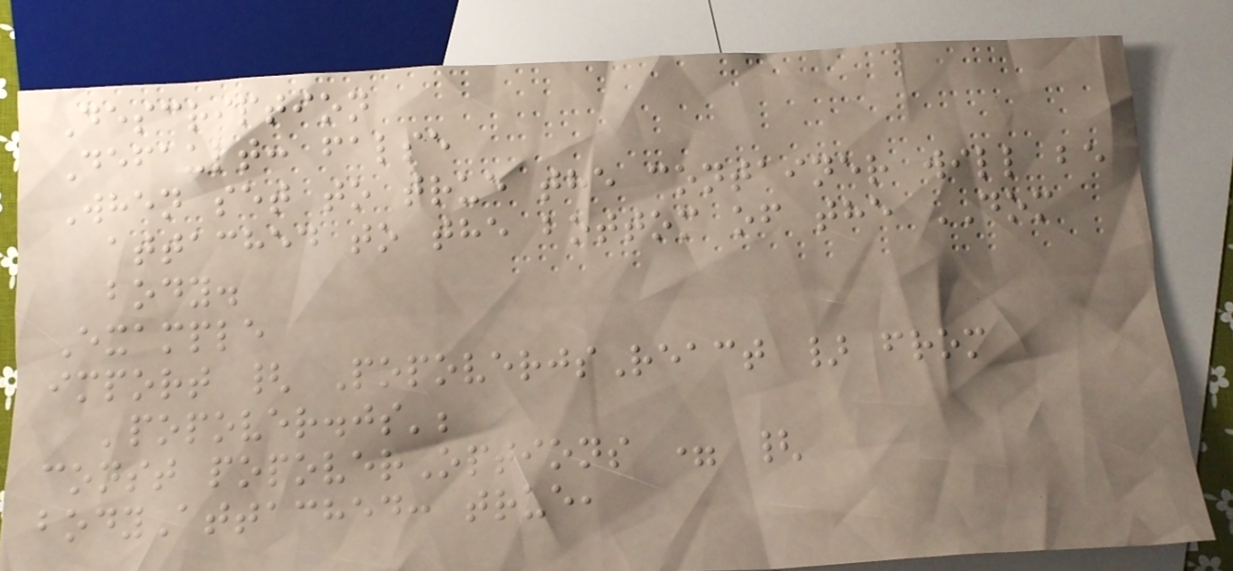Description
Default: false
When set to true the container will be
attached to the bottom of the DOM
body.
Example
import { PopoverjsReact } from
'popover.js';
const popoverOptions = {
bodyAttached: true,
